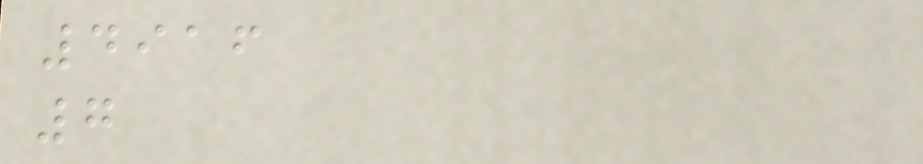4916
7
